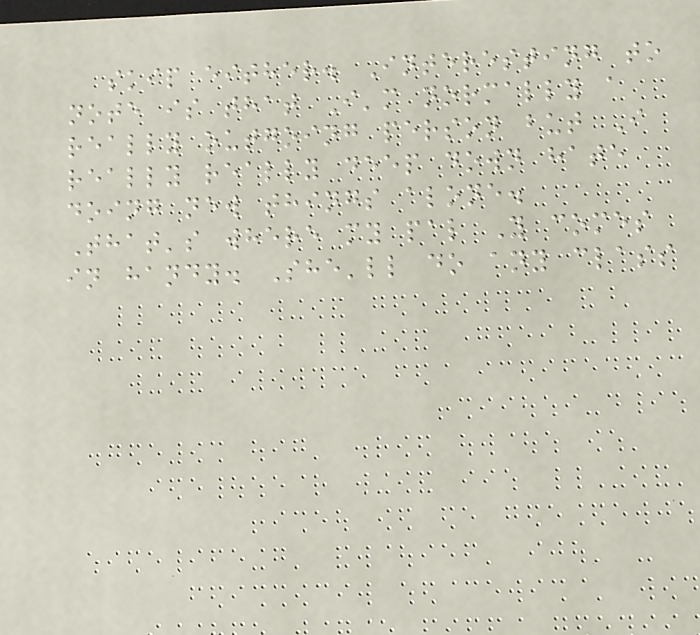skip either. Interesting to
note is that I'm normally a
really outgoing person but I
really really deep down hate
doing new things alone.
That's where my pal Y comes
in handy. She'll do any class
